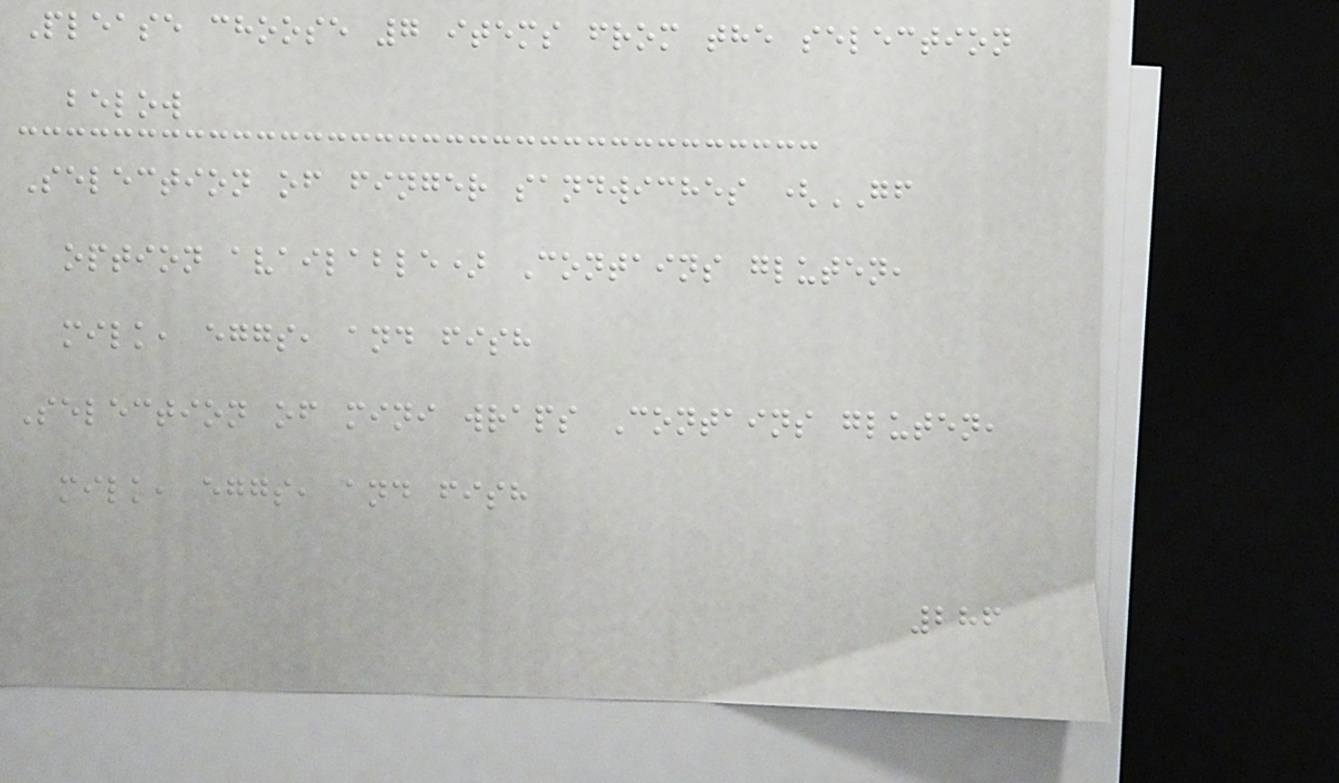Please choose 7 items from the selection
below
Selection of finger sandwiches (GF
option available) Contains gluten,
milk, eggs, and fish
Selection of mini wraps Contains gluten,
milk, eggs, and fish
286
